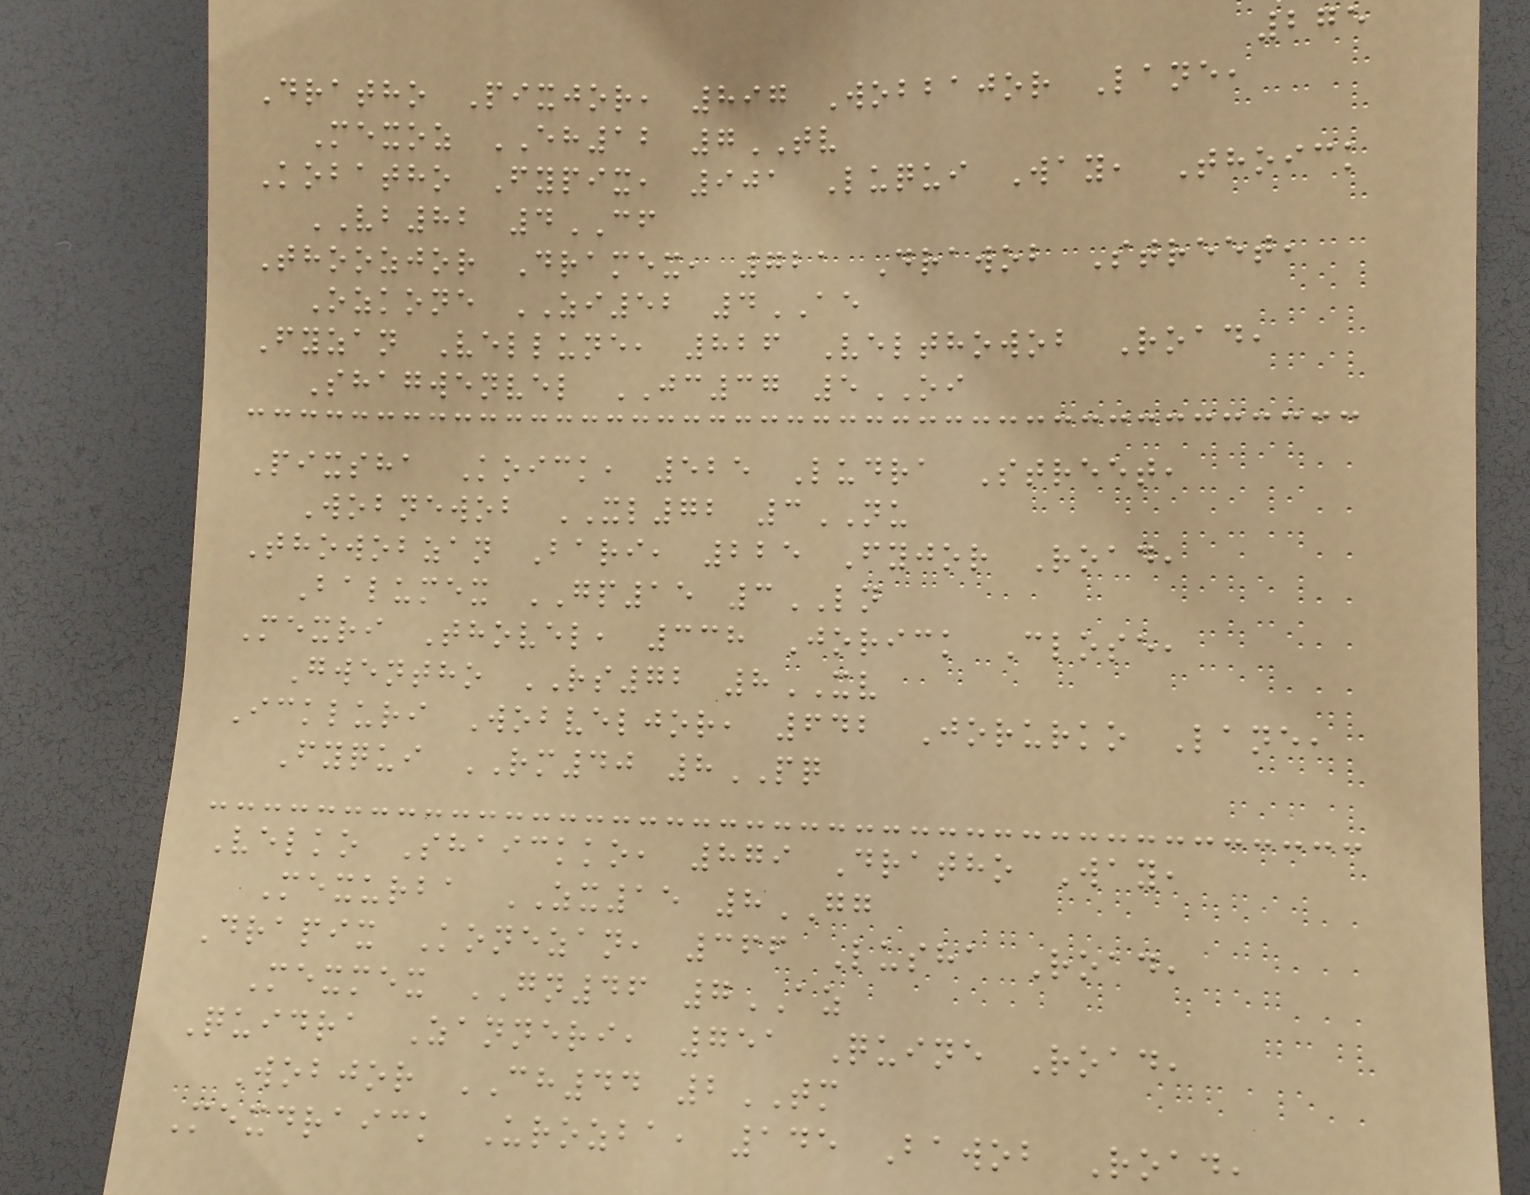275
Dratho Pixjor, 897 Wobbajor Lane,
Mexoz EH12 7TV
Kobatho Fypix, 901 Luqui Way, Thoick
VB82 4CF
Thoozjor Dramex, 721 Drawob Street,
Ozkone ZI52 4AE
Fyzan Vellune, 826 Velthowob Road,
Shagwenvel JC37 5OI
Pixsha Koick, 525 Ludra Street,
Wobnewob XL72 3NU
Thowobzan Bari, 225 Fyjor Road,
Balumex GP15 3LN
Mexri Thovel, 338 Jorick Close,
Gwentho RS72 8XV
Ickluri Wobveljor, 642 Jorurko Lane,
Fyqui RM40 8PQ
Velko Shaickko, 879 Dratho Way,
Mexurba ZX15 8GG
Drapix Konezan, 366 Lusha Road,
Mexmex GN46 7AZ
Quidra Zanneri, 751 Quine Road,
Wobjor CH44 2TM
Mexdraick Urozba, 145 Bawob Road,
